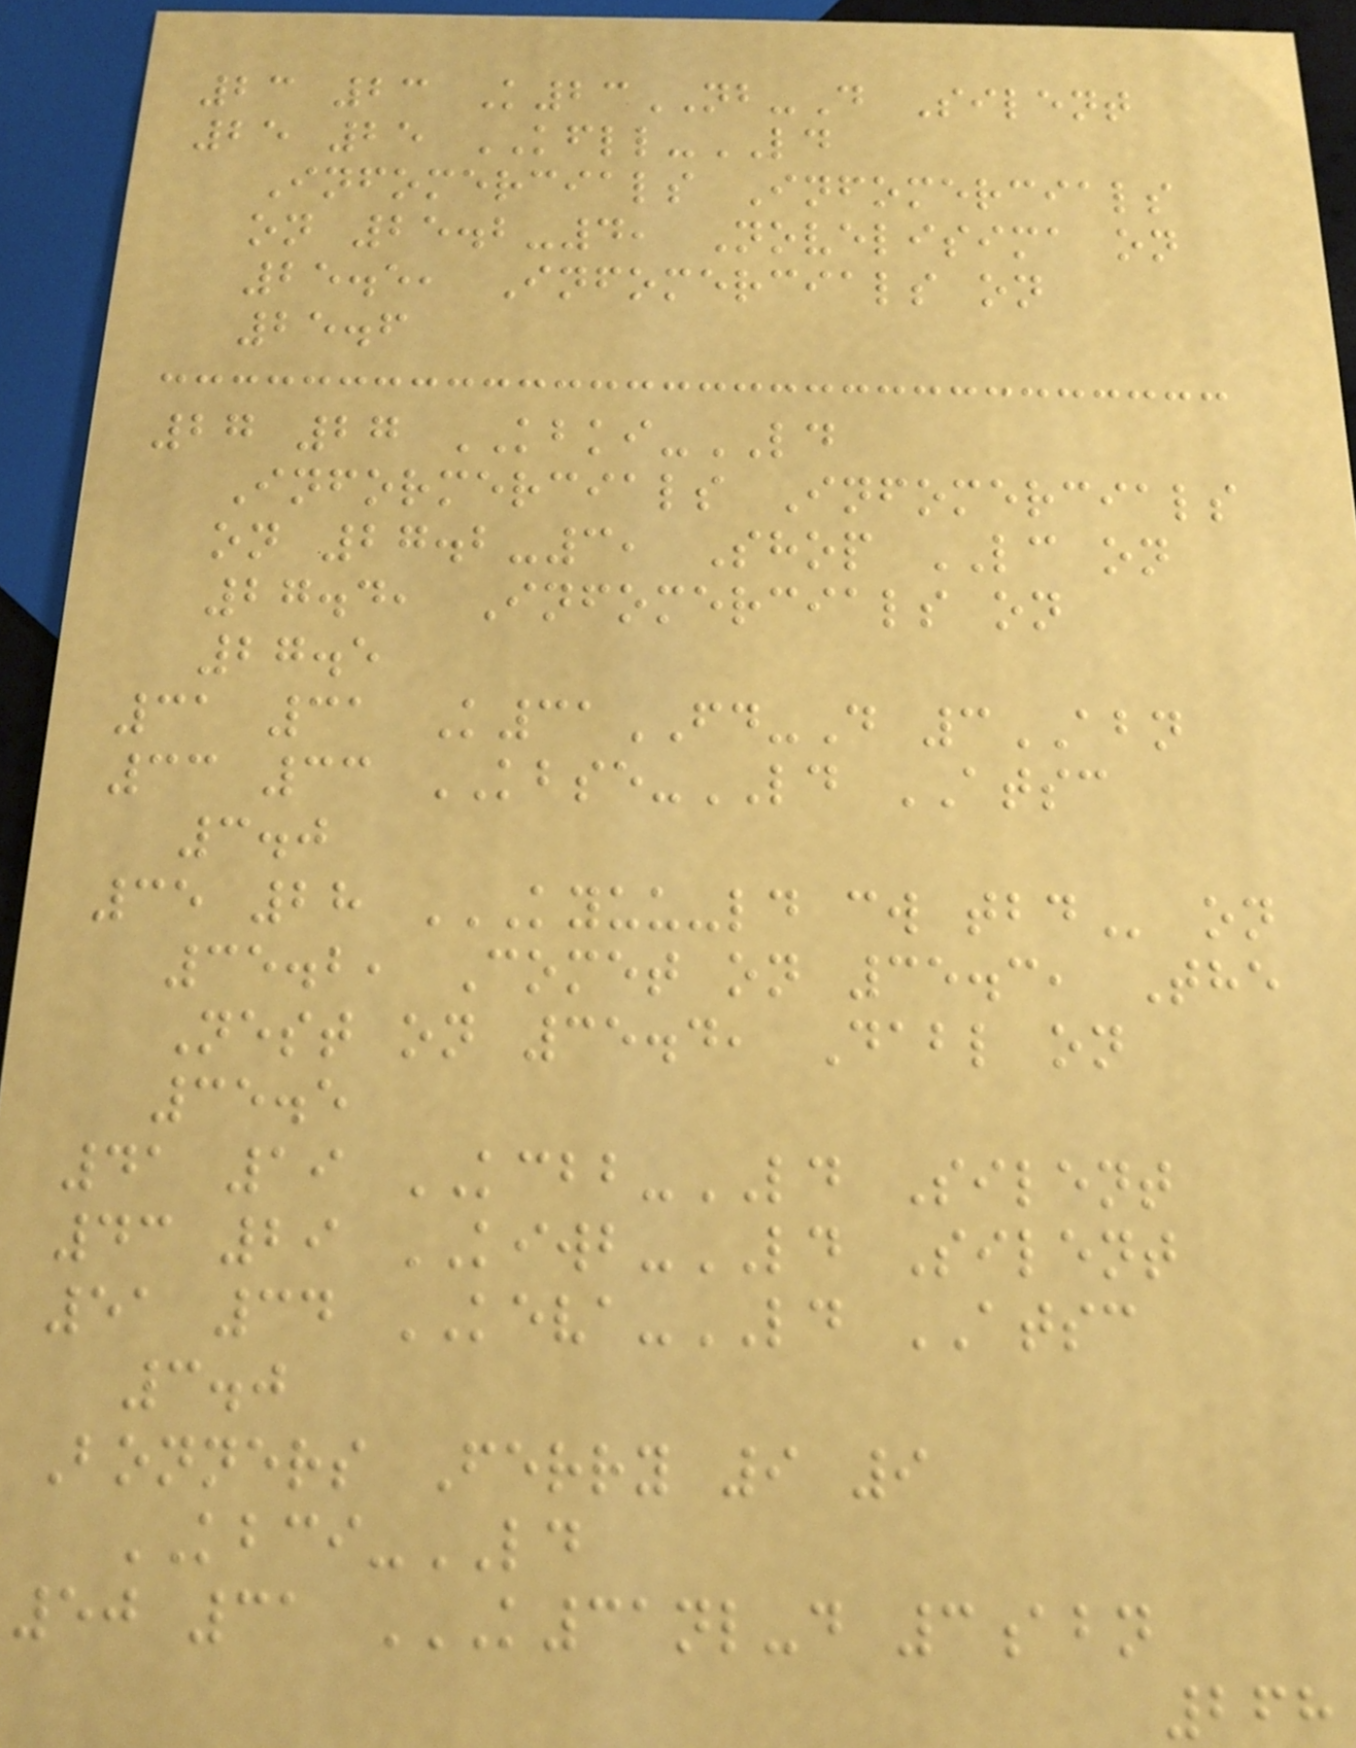23 23 K23NB-D Silent
25 25 KFLL-LD
Infomercials Infomercials
on 25.2-4, Novelisima on
25.5, Infomercials on
25.6
27 27 KBKI-LD
Informercials Infomercials
on 27.2-3, Shop LC on
27.4, Infomercials on
27.5
31 31 K31FD-D 3ABN
33 33 KBSE-LD ATSC
3.0
35 28 KYUU-LD CW TBD on
35.2, Comet on 35.3, The
Nest on 35.4, Dabl on
35.5
41 19 KCBB-LD Silent
43 29 KIWB-LD Silent
51 34 KEVA-LD ATSC
3.0
Bonners Ferry 9 9
KBCI-LD
50 31 K31NL-D 3ABN
268
